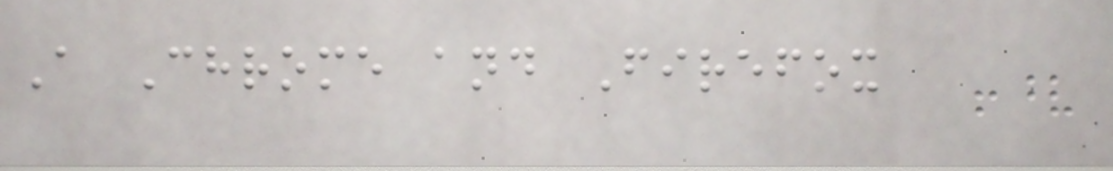A Chrome and Firefox
